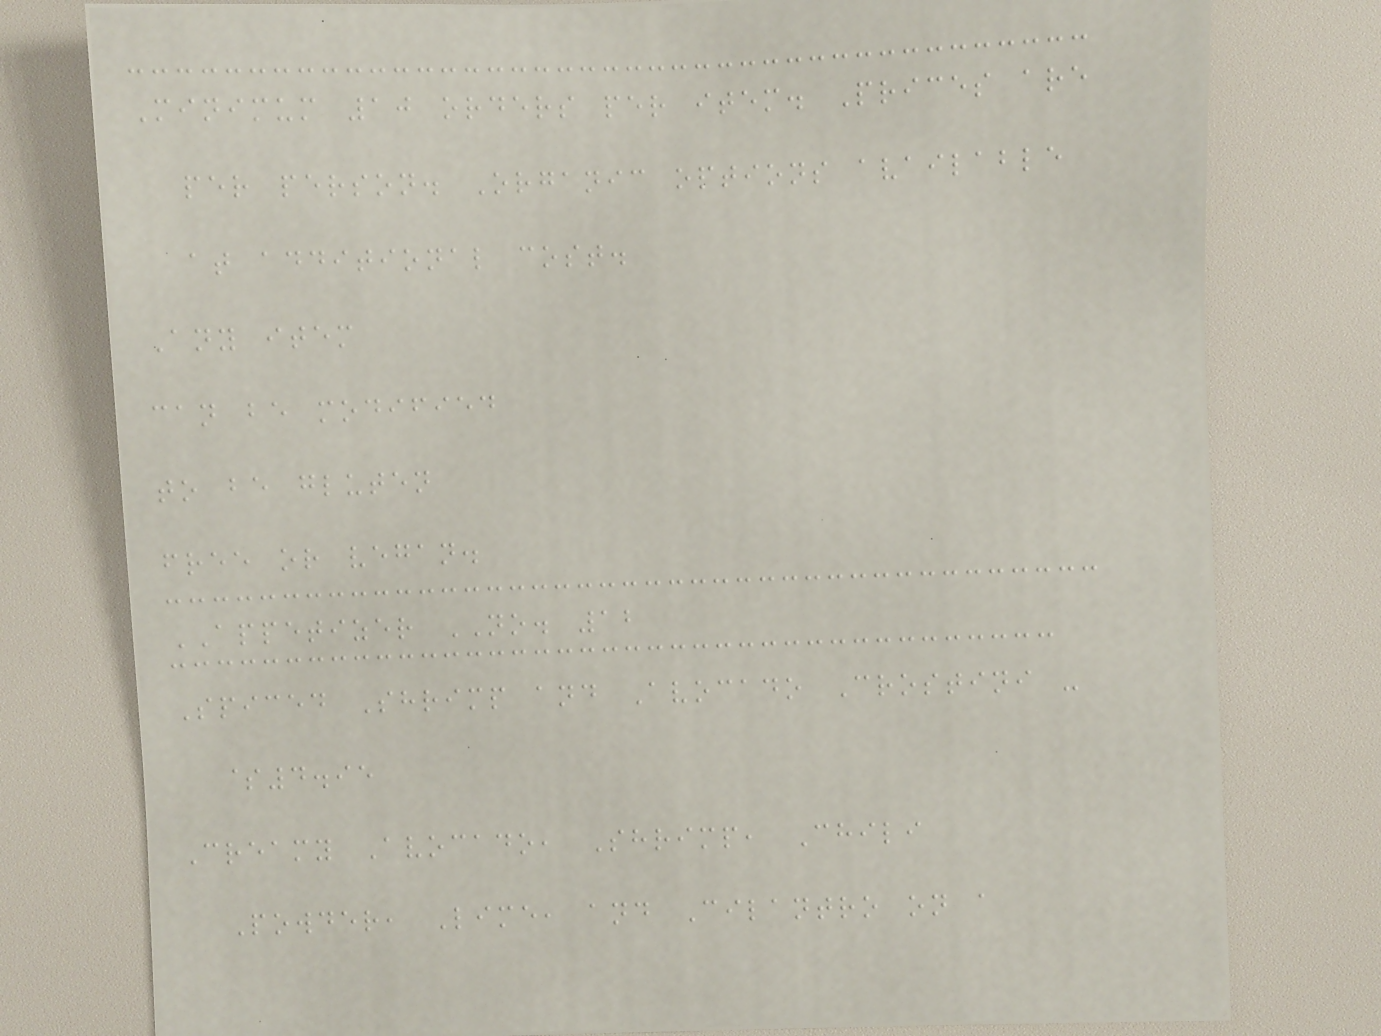Minimum 10 orders per item. Prices are
per person. Organic options available
at additional cost.
Any item
can be modified
to be gluten
free or vegan.
APPETIZER NO. 12
Spiced Shrimp and Avocado Crostini -
$4.95
Creamy Avocado, Shrimp, Chili
Powder, Lime, and Cilantro on a
